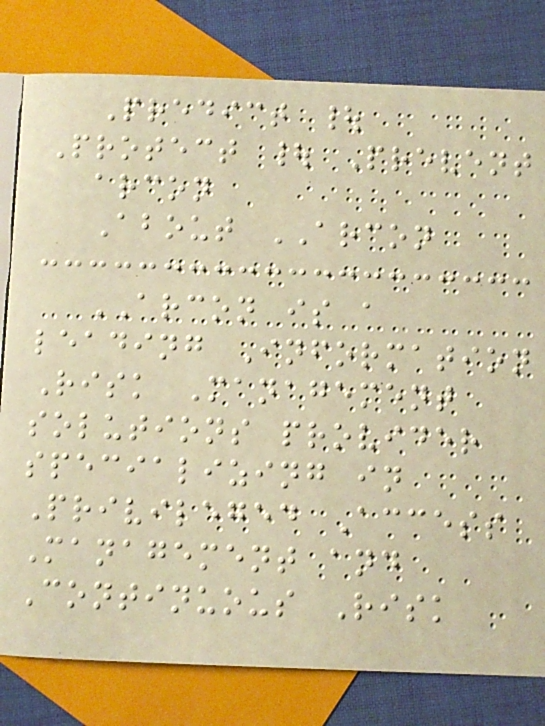Predict |
Protect | Prevent
arcon
About ARCON
ARCON is a
leading Information
Risk Management
solutions provider
specializing in
Privileged Access
Management and
Continuous Risk
